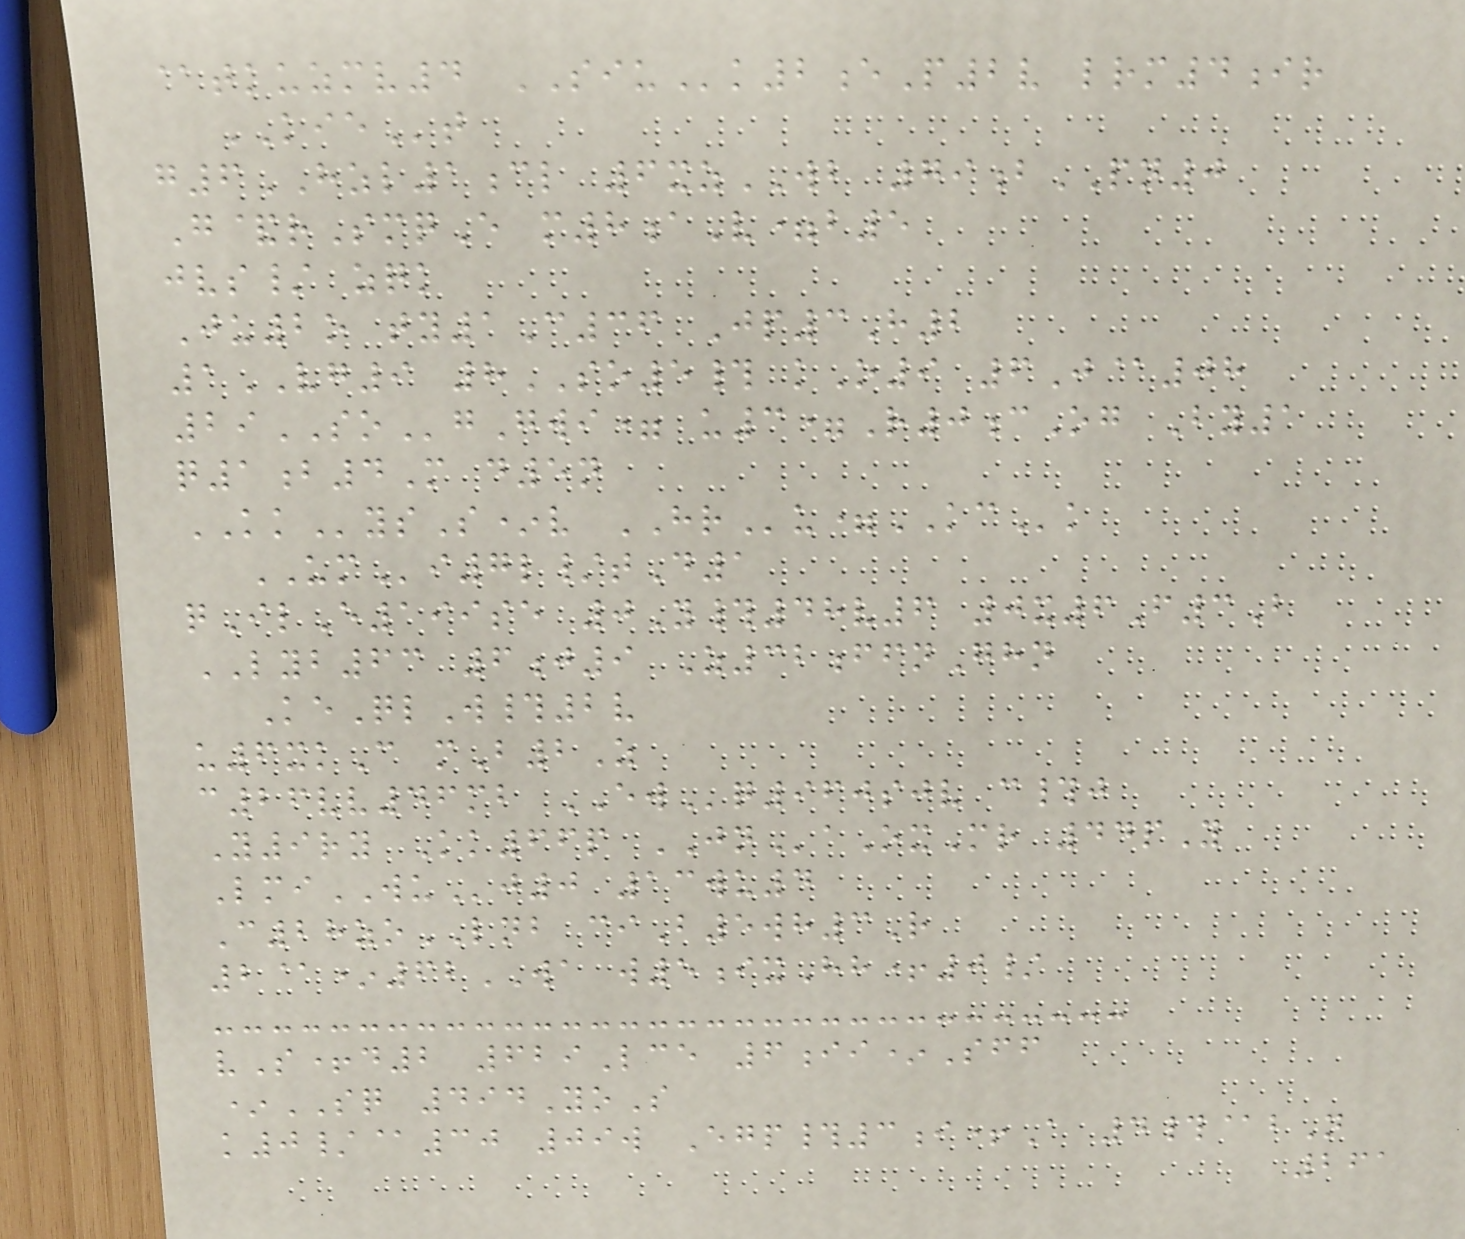@tkuzmv4 SIUk2eP2v lrm4ir
KIEt
g6HZL1cl 6xzWB 79bPN0
G&rSmqE m8aV=b5
jvs/ zqk
Ju2o ty1C36 Jp3H2
1VG9 8SO5# kO9 6J@08
29SOgGwi= u3=R0cOg By1
q1b4M d5n
KKysS*v HRu=KCk
UMi7l/tD1
qIlE199se 0Y#48v6 0x6F3B
LYB63 6j9 Z32ffnGhn
KeQlW#2v
u6xkC mB2Z
c26vv46mb EWq960sjv c#j
Y9ry Kk66p JNaOxMr 44pY
LmiWUj0 13wu4
C28zoLNB ciB5wh3R
2@*62WA w5ixHh+0/
vS+d2 629Lce 6ii*Sff
*SQ 494YoS
k0/@30 09w Egp#3i+A 4#@bN
261
